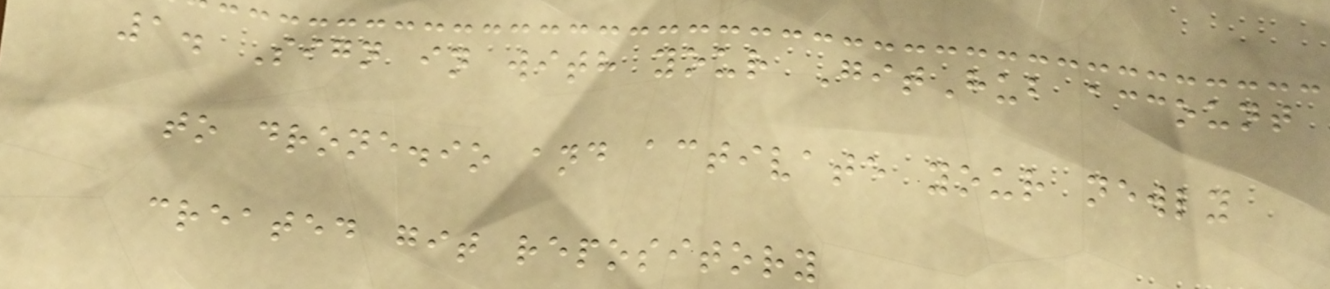1. Sign in with your GitHub account
to drone.io and activate your newly
created git repository
